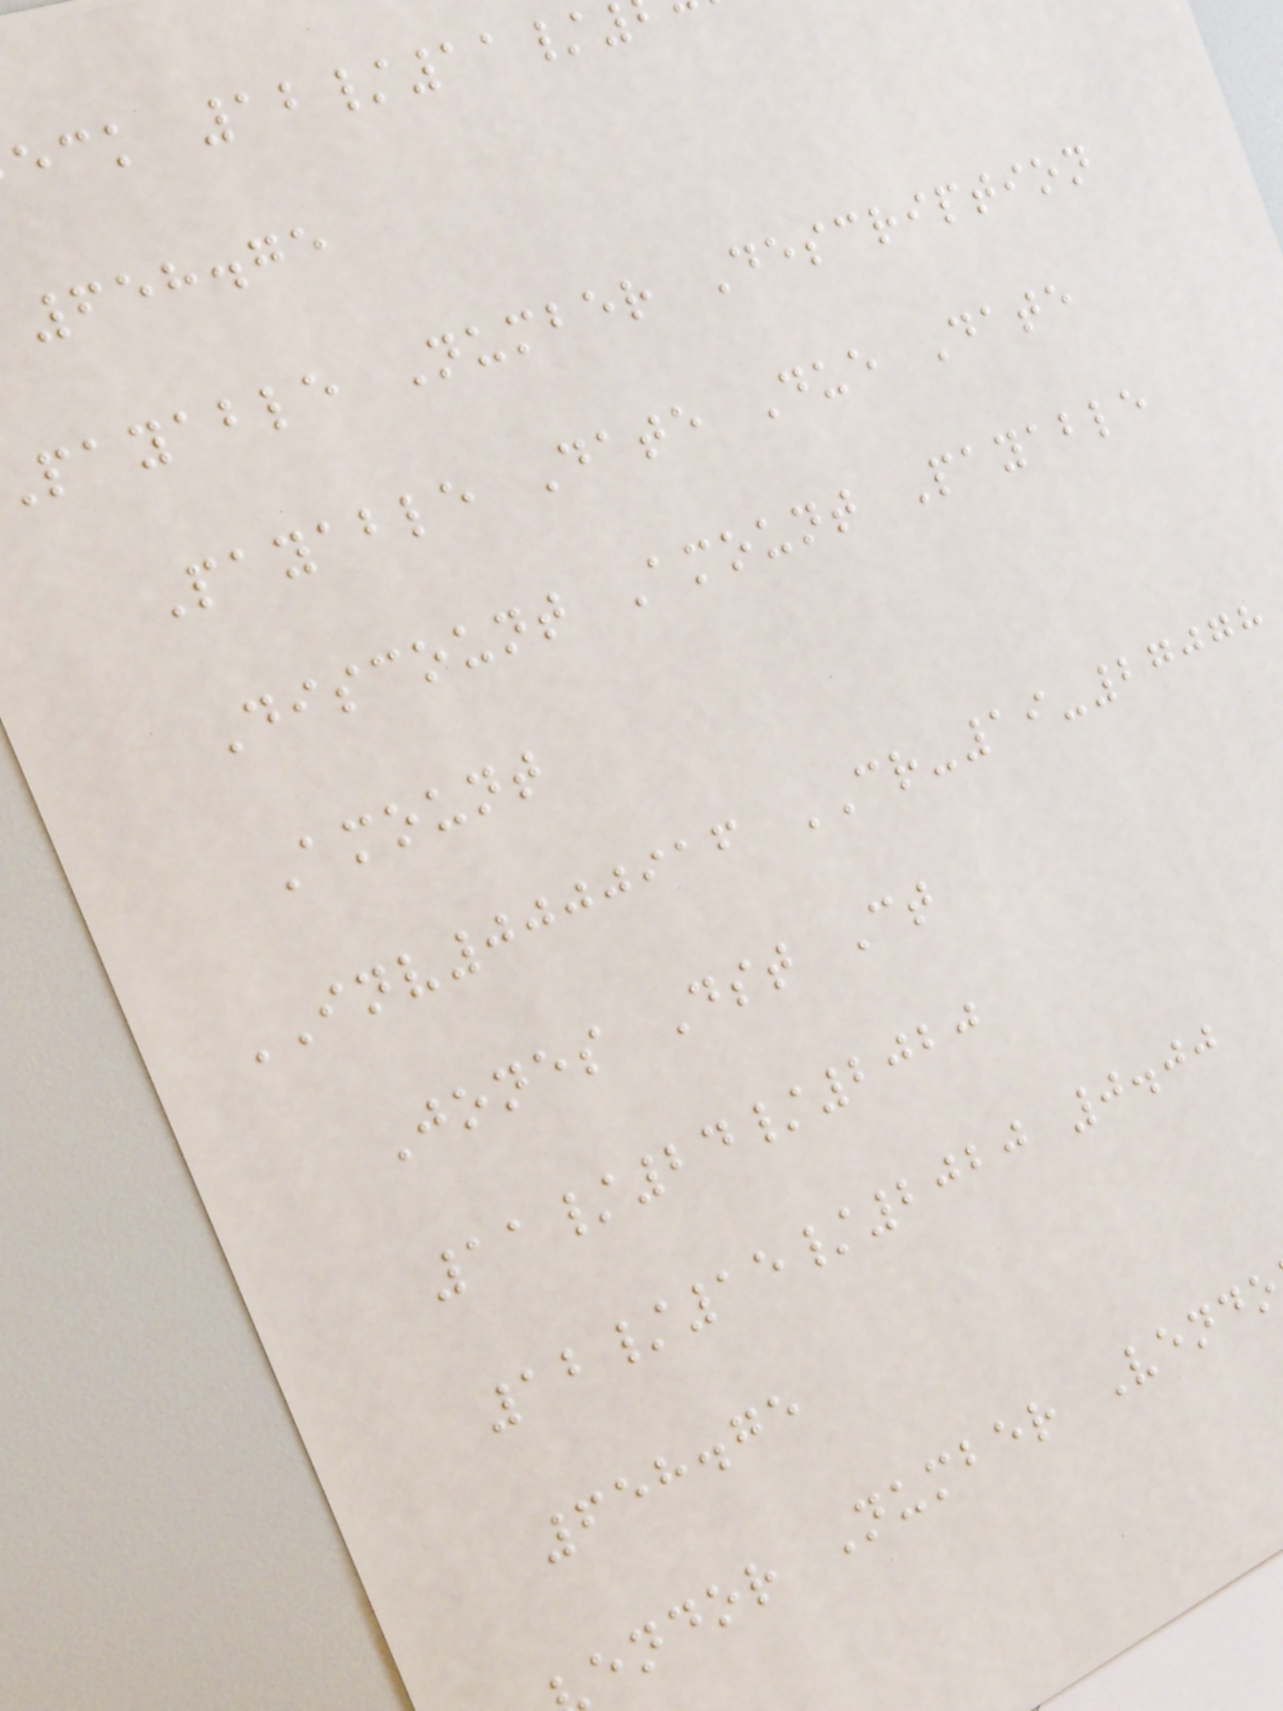eck 12/11/
658.75
payable Number Description
Payable Date Due Date
Discount Amount Payable
Amount
INV0000916 CR-19-27078
Jones Dst Ct
11/24/2020
12/15/2020 0.00
658.75
endor Number Vendo
